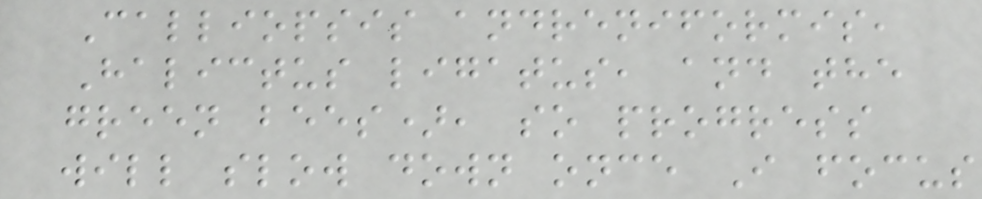Calliopsis andreniformis,
Halictus ligatus, and the
green bees), so progress
will slow down once I focus
